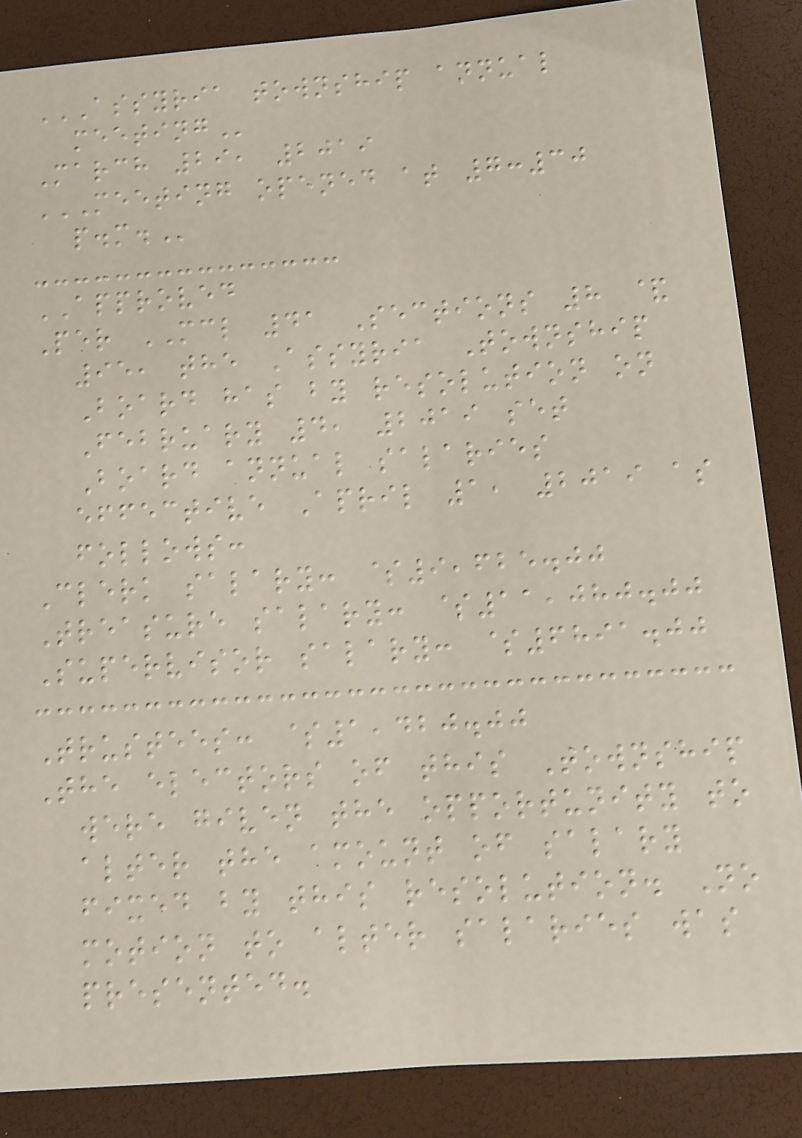ASSYRIA TOWNSHIP ANNUAL
MEETING
March 29, 2019
MEETING OPENED AT 7:30
P.M.
APPROVED
Per MCL 41 Sections 8 &
95, the Assyria Township
Board has by resolution on
February 4, 2019 set
Board annual salaries
effective April 1, 2019 as
follows:
Clerk salary: $9,625.00
Treasure salary: $11,080.00
Supervisor salary: $6891.00
Trustees: $1,420.00
The electors of this Township
were given the opportunity to
alter the amount of salary
fixed by this resolution. No
motion to alter salaries was
presented.
